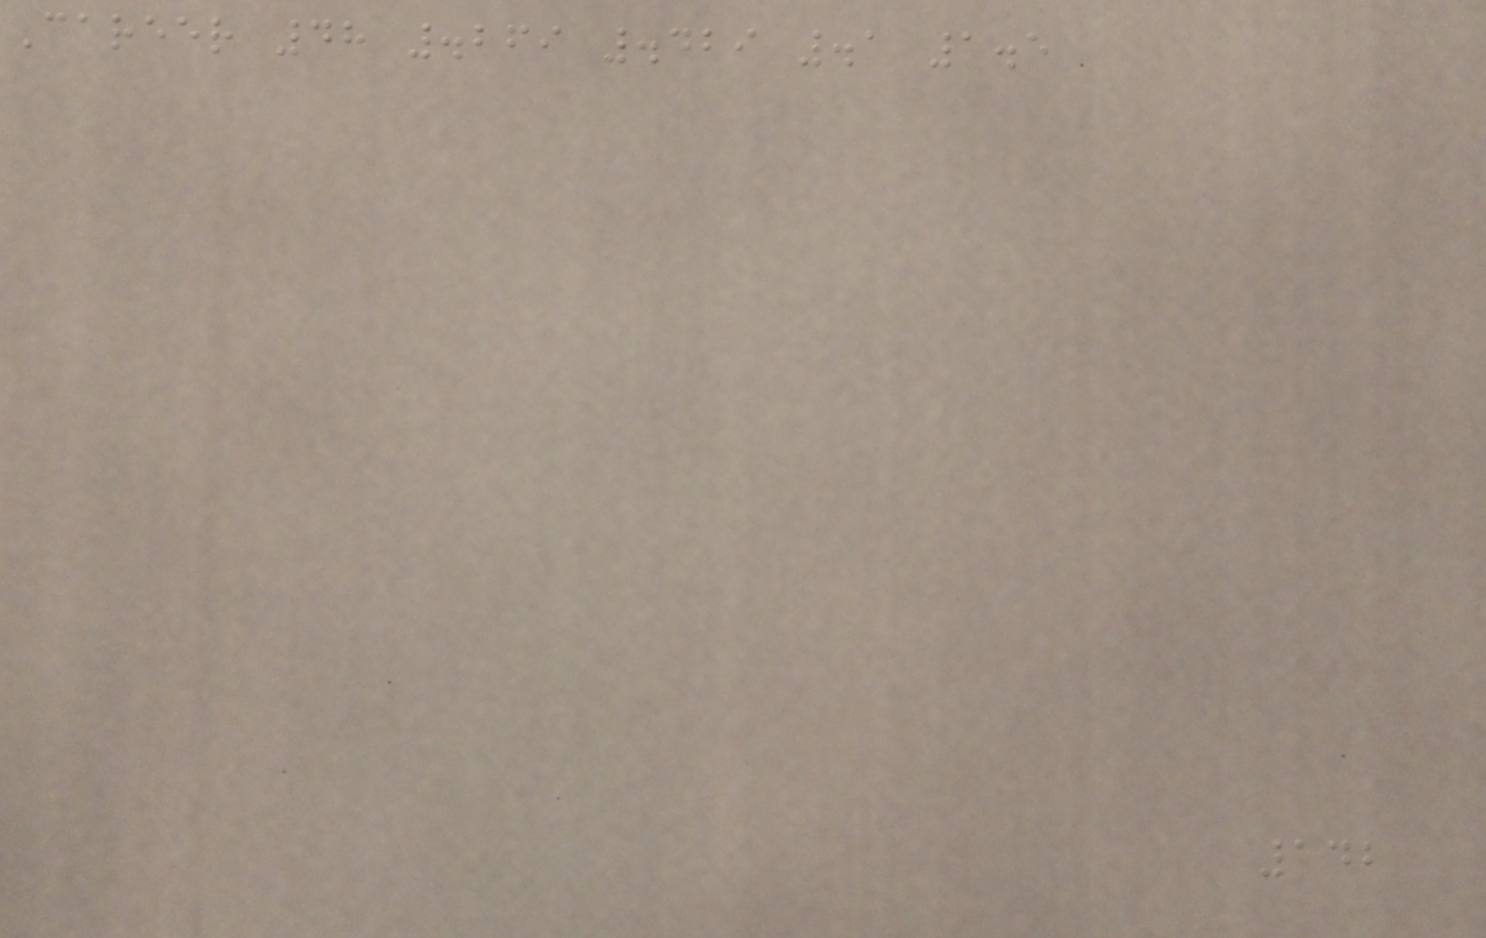Career 48 .269 .429 .1 1.5
142
